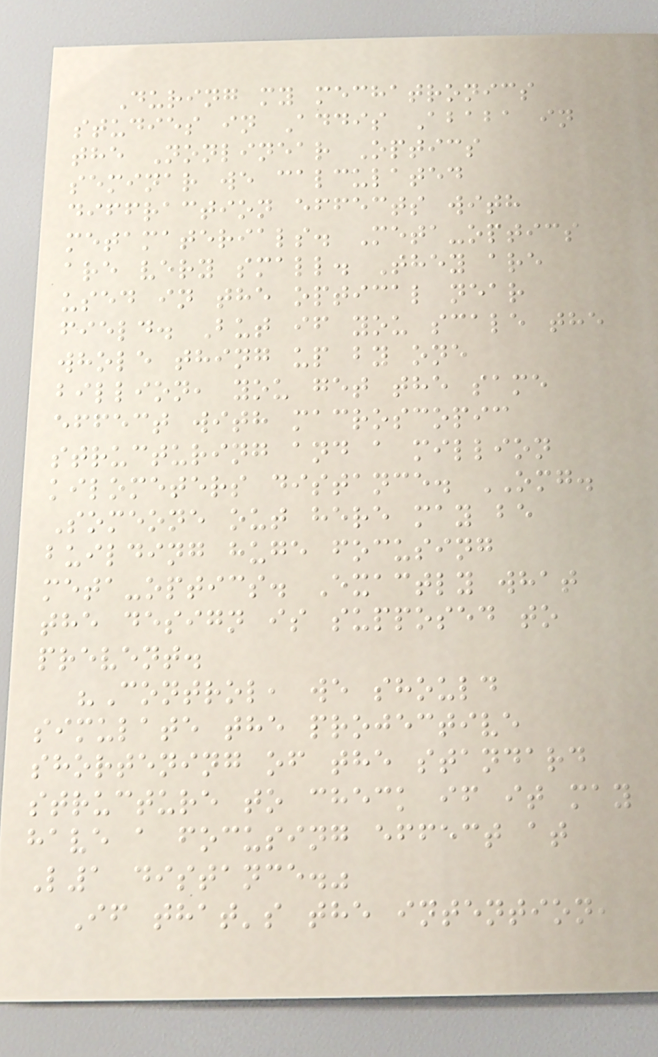During my mechatronics
studies in Addis Ababa in
the Nonlinear Optics
seminar we calculated
diffraction effects with
metamaterials. Meta-optics
are very small. They are
used in the optical near
field. But if you scale the
whole thing up by one
billion, you get the same
effect with macroscopic
structuring and a million
kilometers distance. OMG.
Someone out here may be
building huge focusing
meta-optics. Exactly what
the design is supposed to
prevent.
"Control, we should
simulate the projective
shortening of the standard
structure to check if it may
have a focusing effect at
L1 distance."
If that's the intention,
